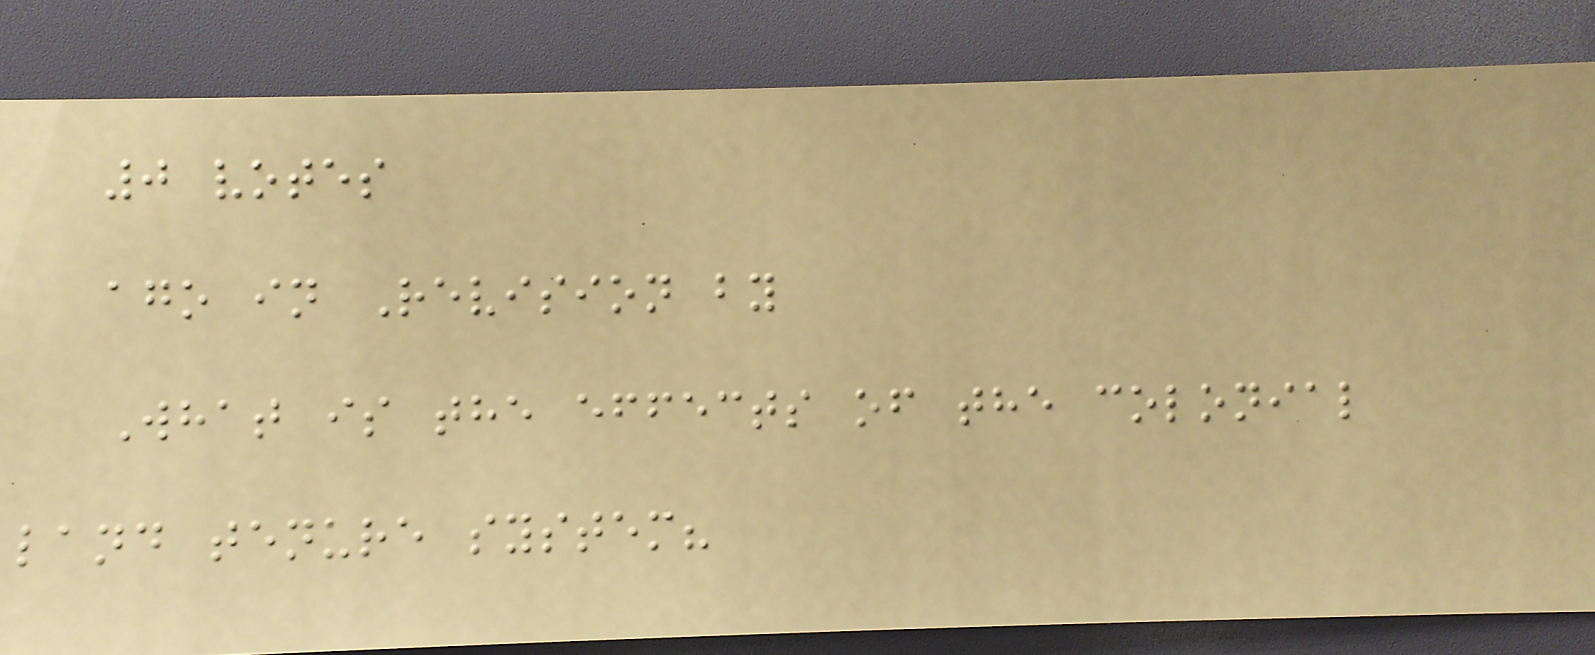0 votes
ago in Revision by
What is the effects of the colonial
land tenure system?
